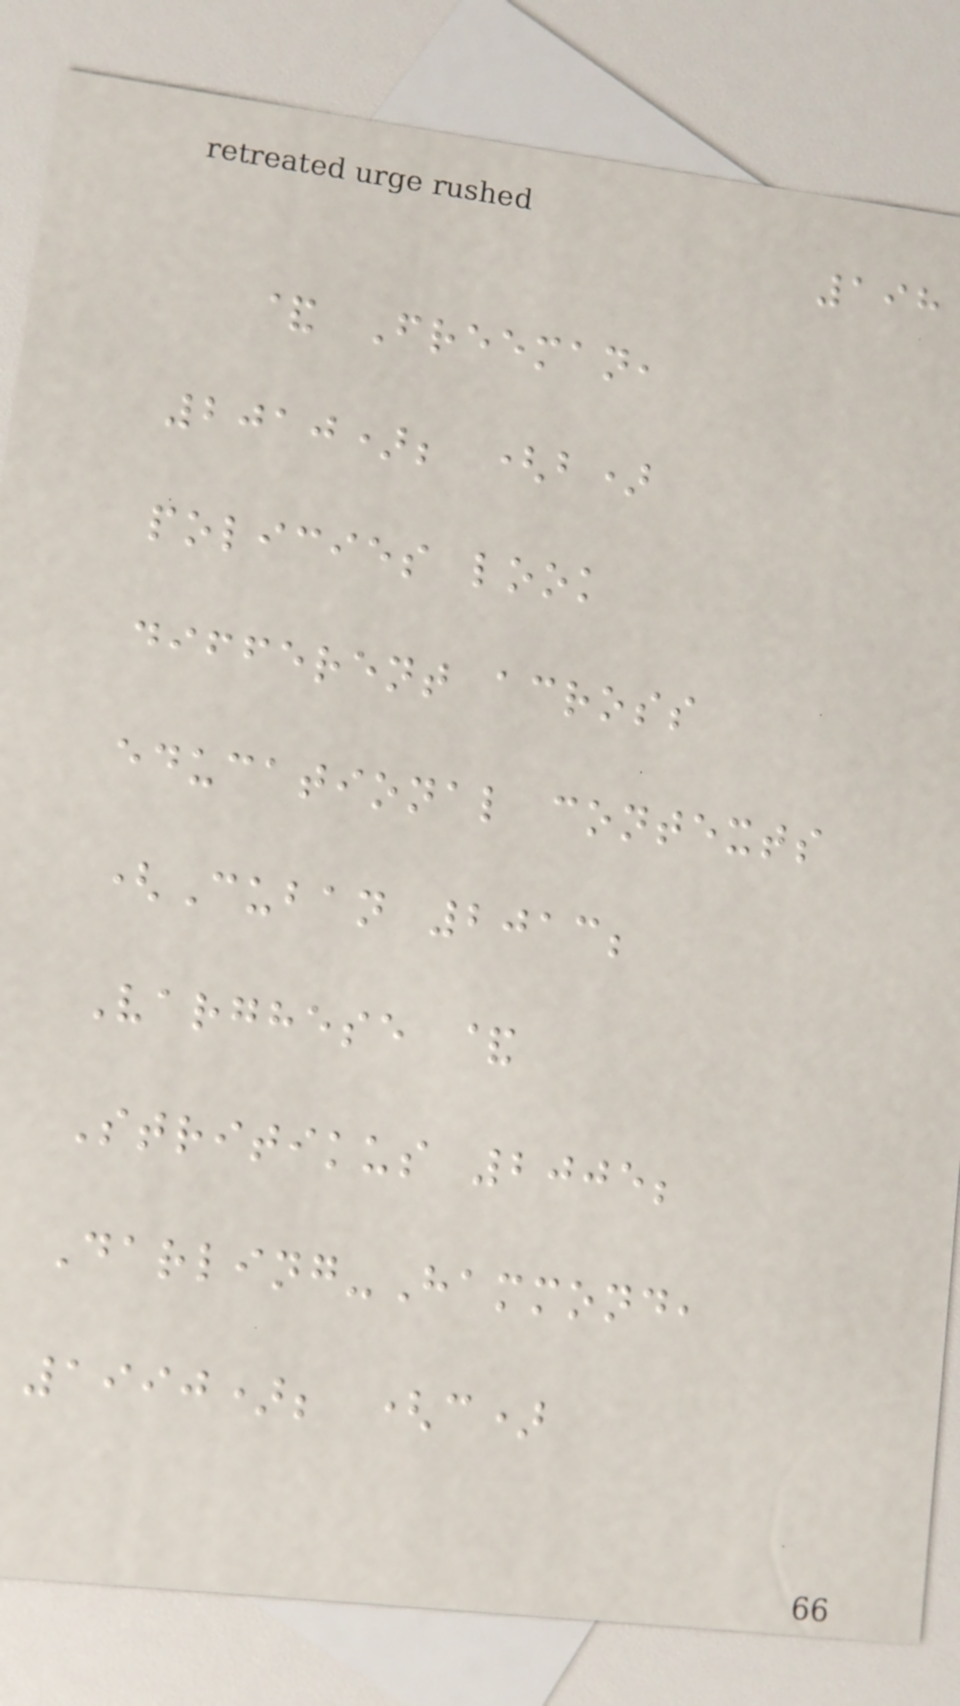198
& Freeman,
2010); (b)
policies look
different across
educational contexts
(Cuban 2013;
Varghese &
Stritikus 2005;
Darling-Hammond,
1990); (c)
